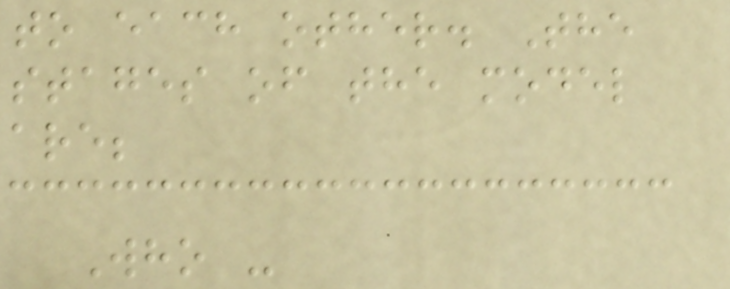to each other. The
stages of the model
are;
Who -
